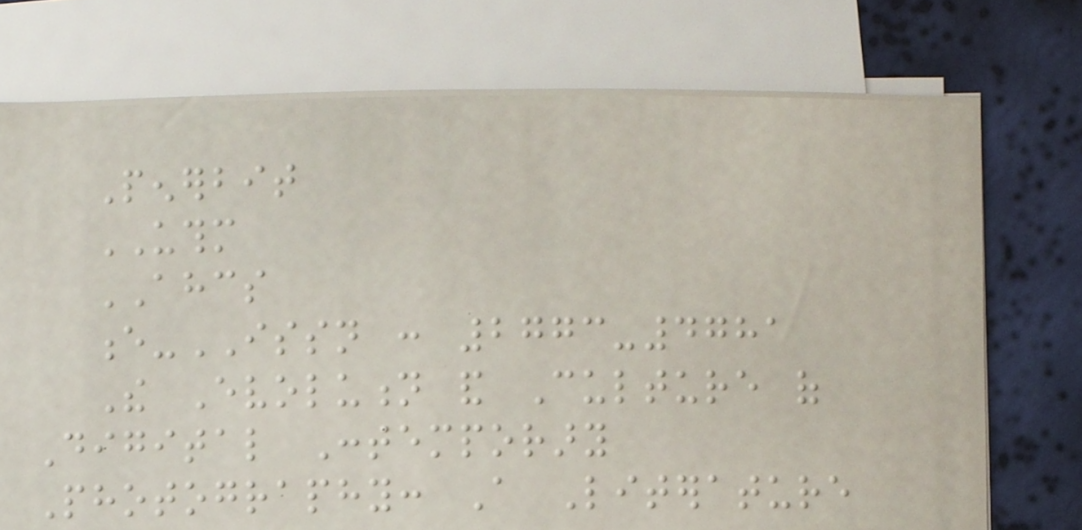Penerbit
UTHM
AHCS
e-ISSN : 2773-4781
The Evolution and Culture of
Digital Contemporary
Photography: A Literature
